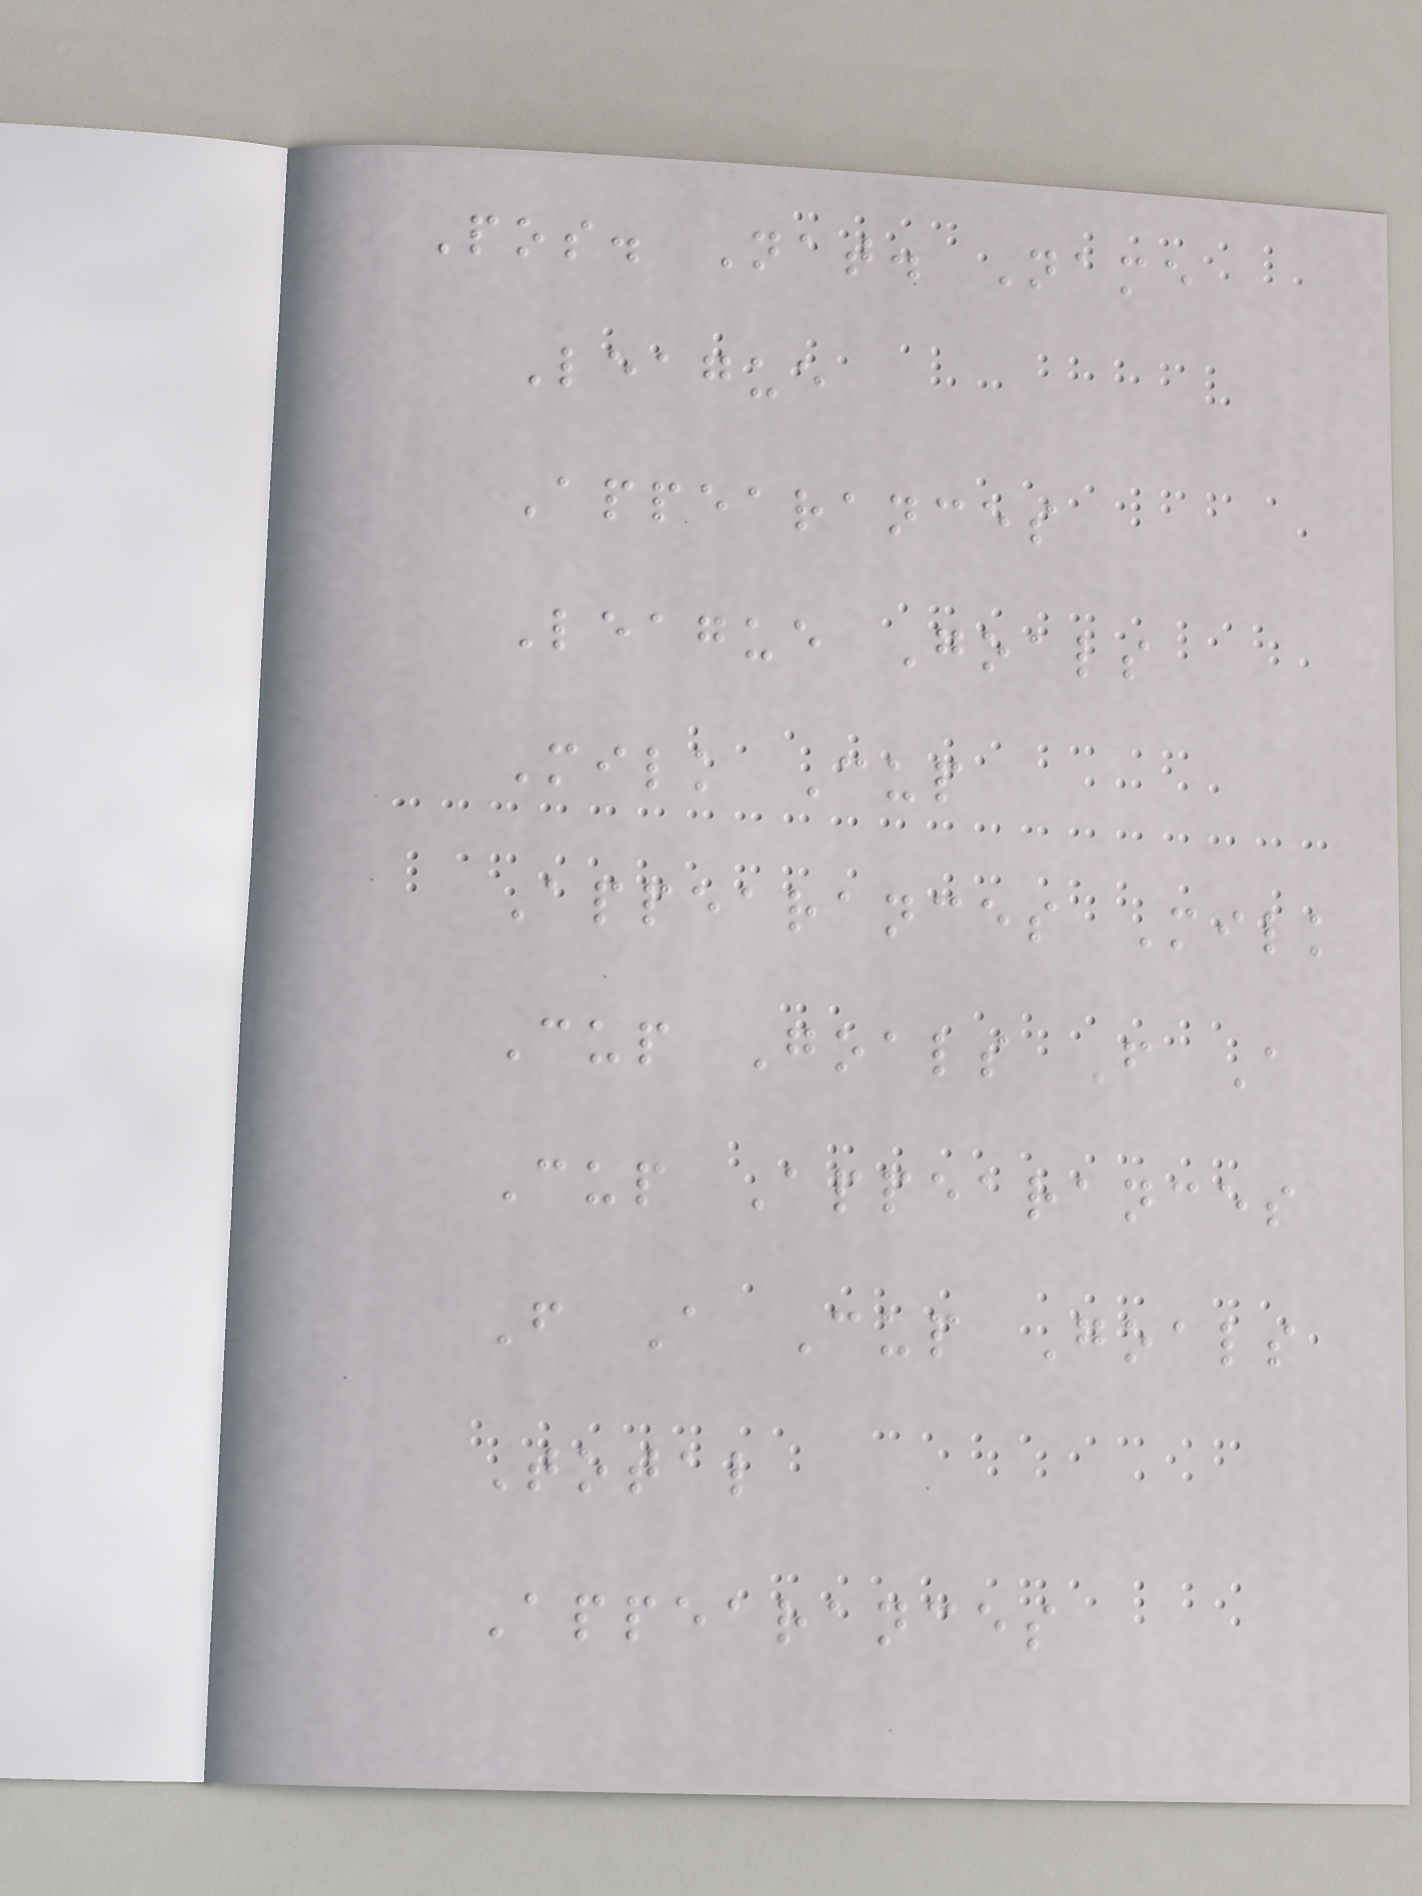Pos. Nat. Name
League
Appearances
League Goals
Milk Cup
Appearances Milk
Cup Goals F A
Cup Appearances
F A Cup Goals
Total
Appearances
